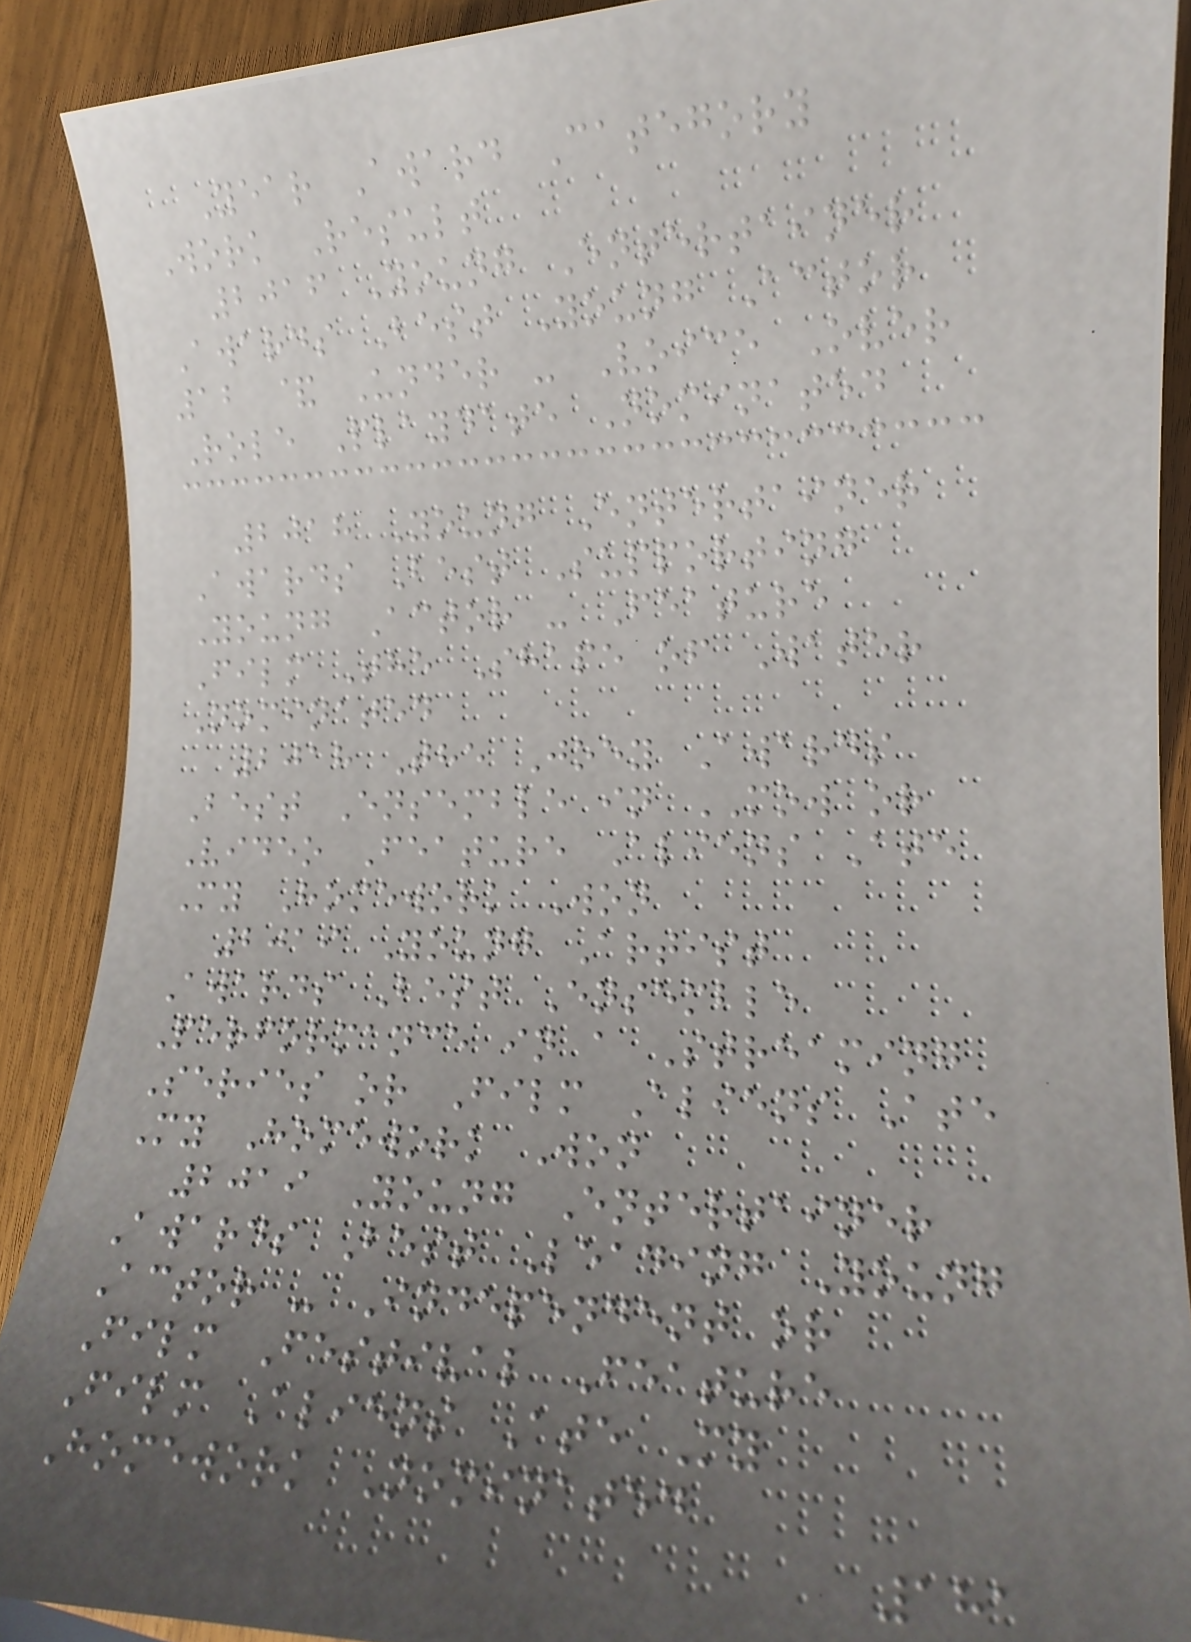Year Award Category
Work Result
2016 Young Entertainer
Awards Best Young Actor
12 & Under - Voice Over
Role Playdate Nominated
2018 Young Entertainer
Awards Best Supporting
Young Actor - Feature
Film The Shape of Water
Nominated
2018 The Joey Awards
Best Ensemble in MOW or
Video Feature Aliens Ate
My Homework Won
2019 Young Artist
Awards Best Ensemble
Performance in a Streaming
Series or Film Aliens Ate
My Homework Won
2019 Young Entertainer
Awards Best Leading Young
Actor - Independent or
Film Festival Feature
Film Aliens Ate My
Homework Nominated
181
